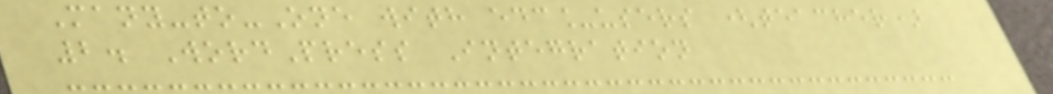Many-to-One with edc_users (teacher)
2. WordPress Integration
